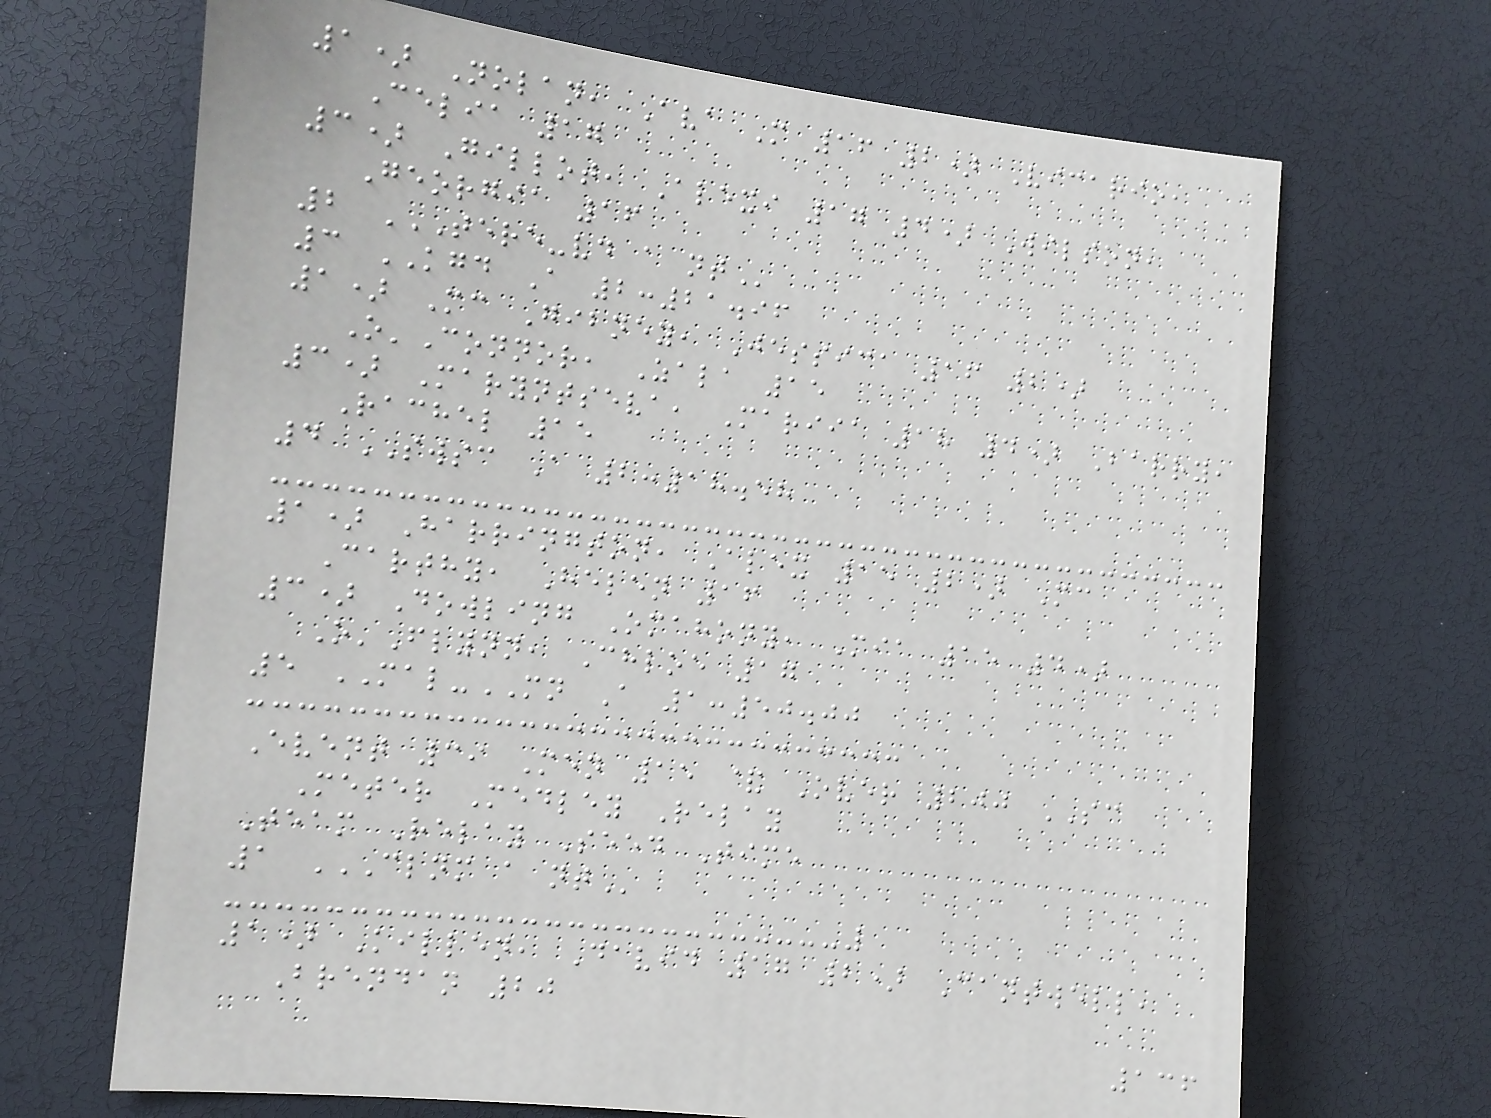1) Nolan, Ava M 16 2) Vicario,
Celia 17
3) Gillot, Alexi 17 4) Wilson,
Georgia 16
2 TERE-VD A NT
3 KGD A 2:21.96
1) Mc Gibney, Jessica 16 2)
O'Connor, Zala 15
3) Maryntseva, Mariia 18 4) Barry,
Rachel 15
4 SWSC A 2:18.58
1) Harrington, Alex 15 2) Mc
Carthy, Helen 16
3) Dowling Omahony, Mia 15 4)
O'Flynn, Chloe 17
5 MAL-MN A 1:50.00
Event 39 Men 15 & Over 200 SC
Meter Medley Relay
Team Relay Seed Time
1 CLNM A NT
1) Killen, David 17 2) Cantwell,
Brendan 20
136
